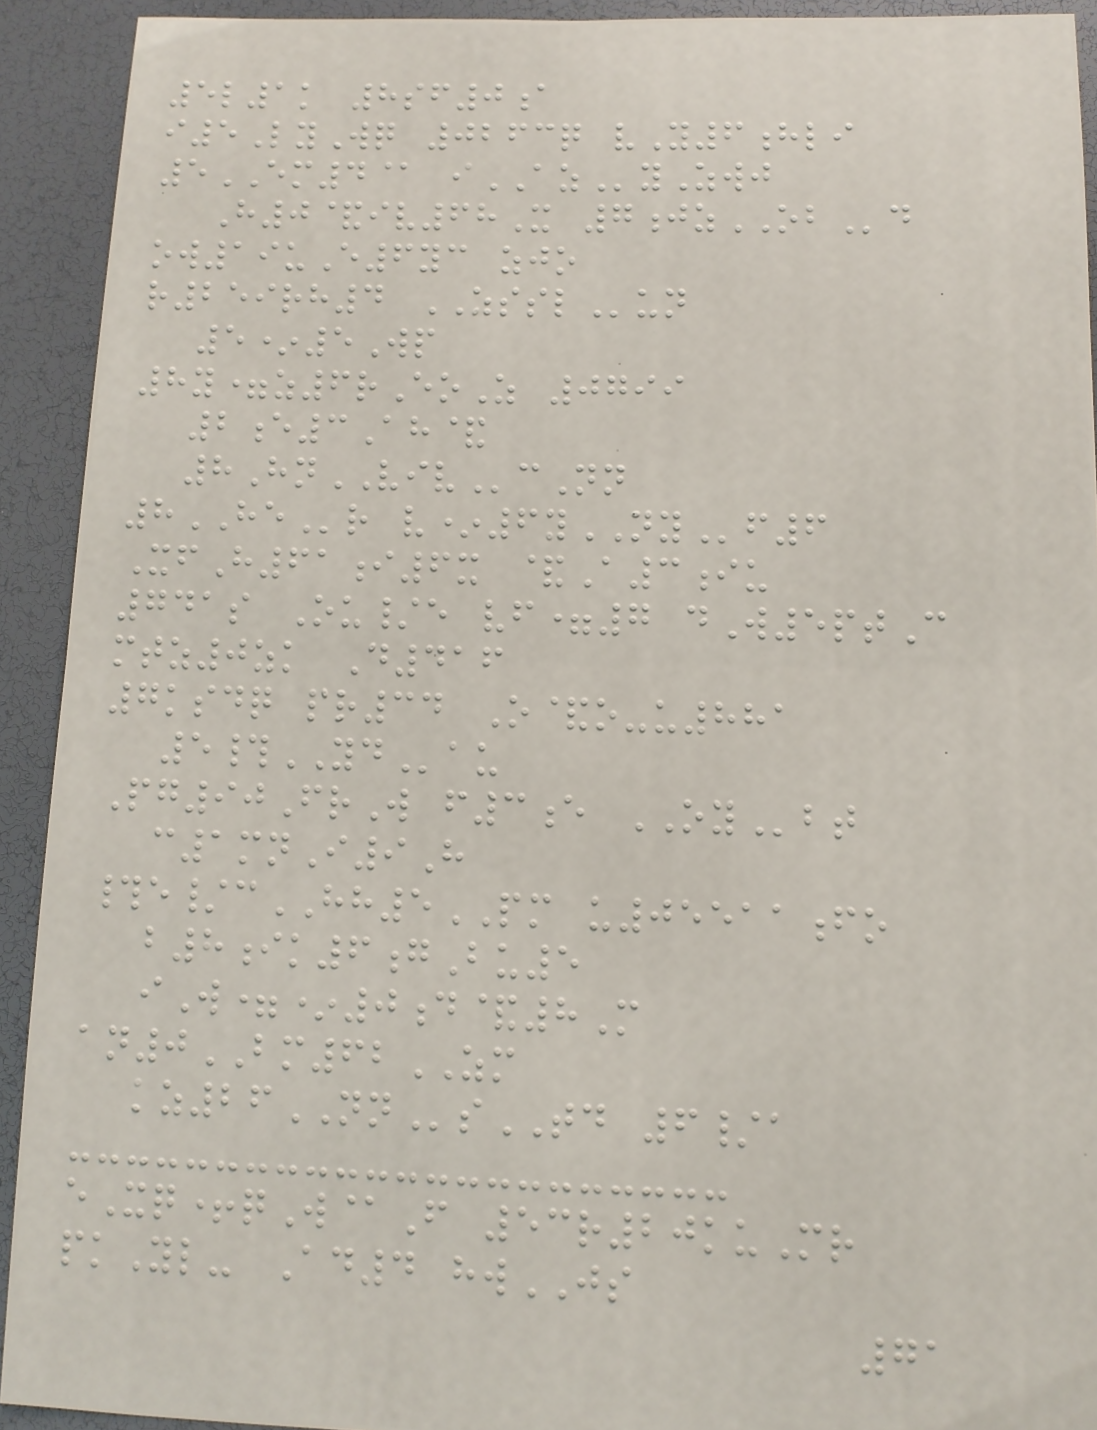5l1k 8sf0a
i5LyWq 0263q vY6hli
5EM4@ iAZyZwj
H0&iv68X 7jzOBd
ow19uE6yc zjo
r259rh4 ZSSLun
5*5Wp
8y=z6rEoZ 0799
2e3Ah&
8HnVIVcNn
8HEr v*6yNYf6
XfH61i6x &A3iu
741s Ou/e vf=7 dW5ptC
mtz0zk D416
7ksdq pr34 O&o-u881
5#YDau
Pg90FrW f3e OYbt
c1mnI9H
#e/cHH5PM u05511fo
b8ik6gBu5
iW=*0d&8M
an0BM62ZM
kz26NNsTD 6/a
eXq+qW@F 53r20kuMr
pkYl- Ad4 hwJS
71
